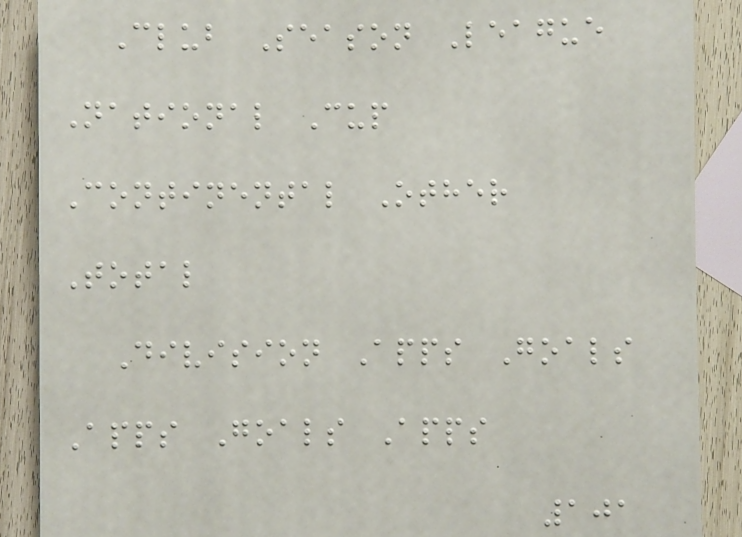Club Season League
National Cup
Continental Other
Total
Division Apps Goals
Apps Goals Apps
101
